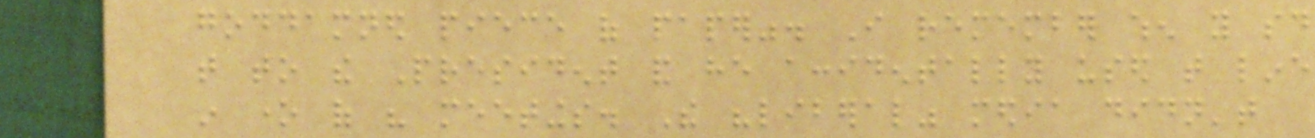goddamned piece of paper". I remember when you said
that to the President and he accidentally used that line
in one of his meetings. The "liberal" media didn't
